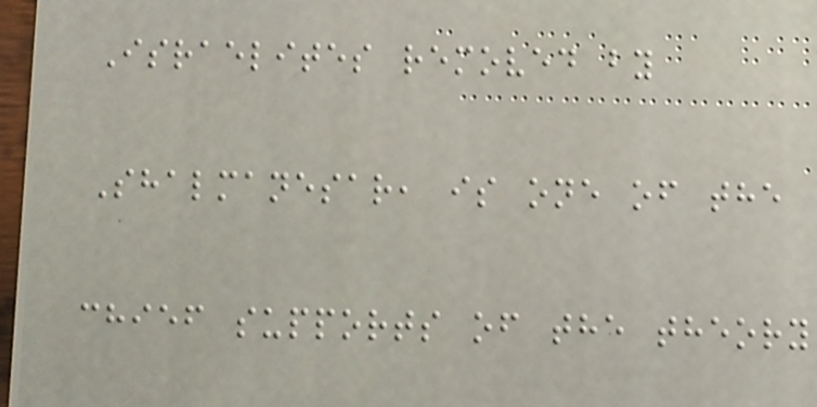Israelites removed by
Shalmanesar, is one of the
chief supports of the theory
